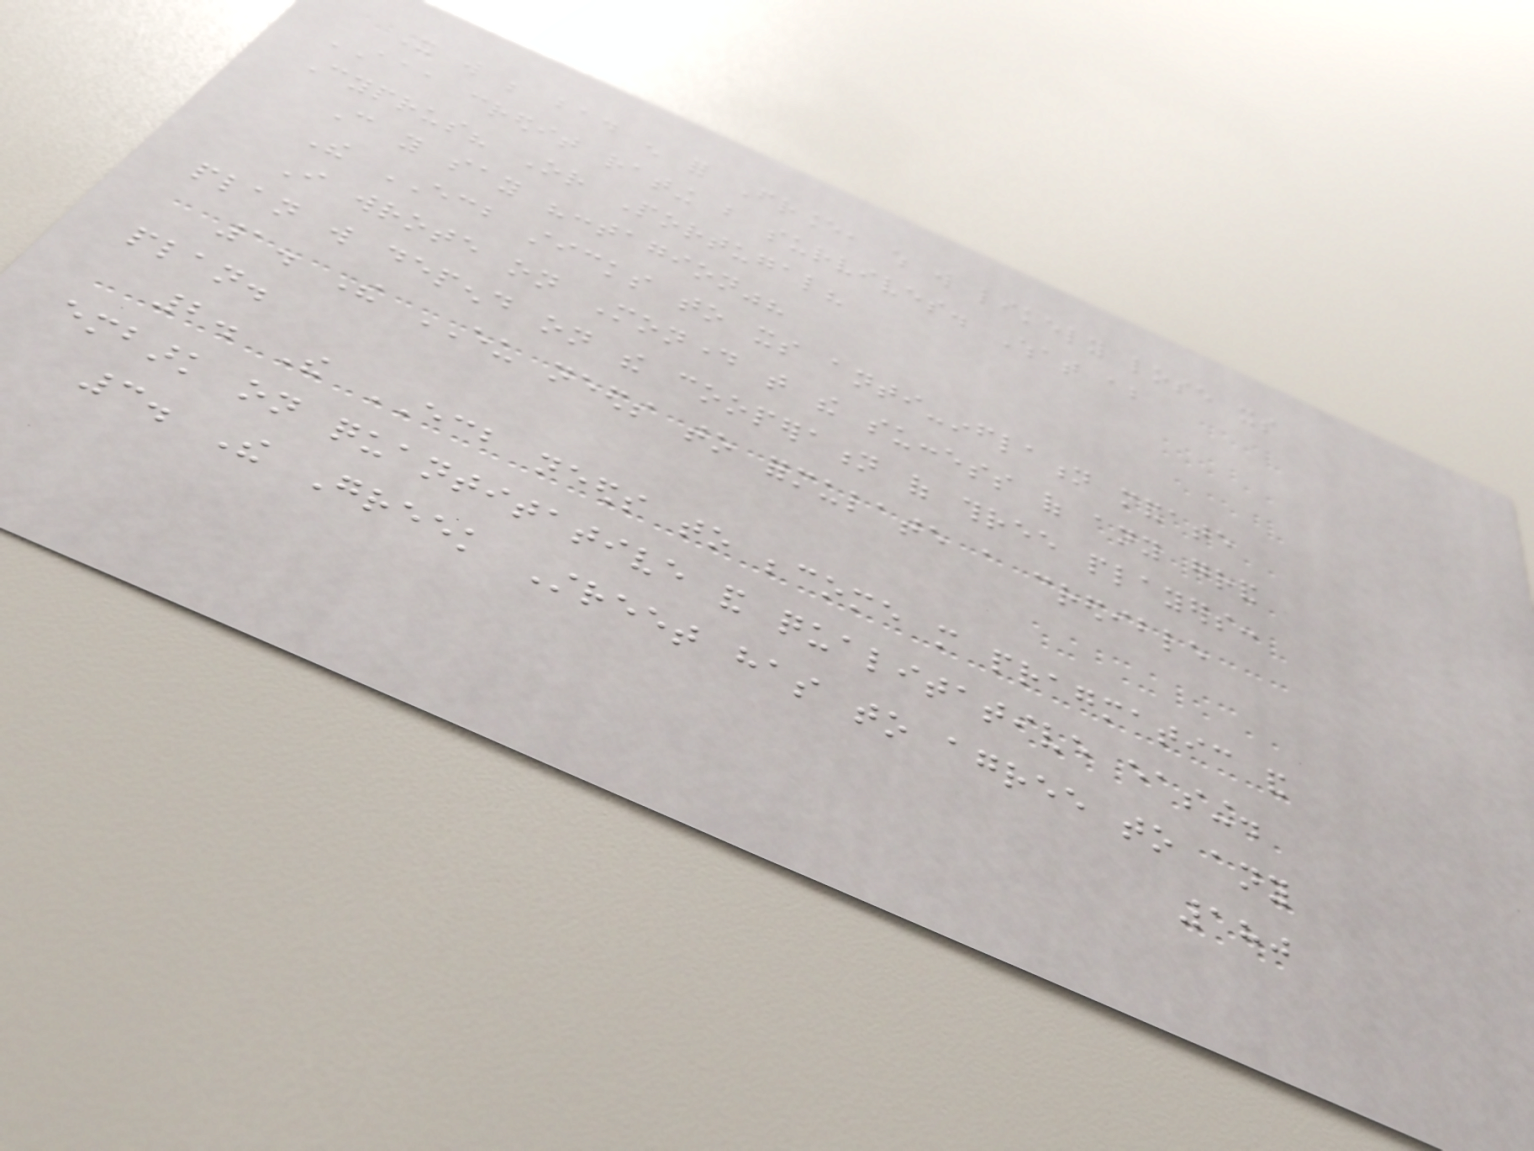It will be bad enough for France, which will likely lose its
AAA credit rating but survives. What about
Cyprus? Or Portugal?
Can you say "contagion"?
The ECB sticks to its anti-inflation mandate
I wrote on Monday that the success of any grand
plan will depend on the cooperation of three players:
1. The EU needs to formulate a credible
plan.
2. The ECB needs to become more pragmatic and
embark on quantitative and qualitative easing.
3. The Greek Street has to agree to any
180
